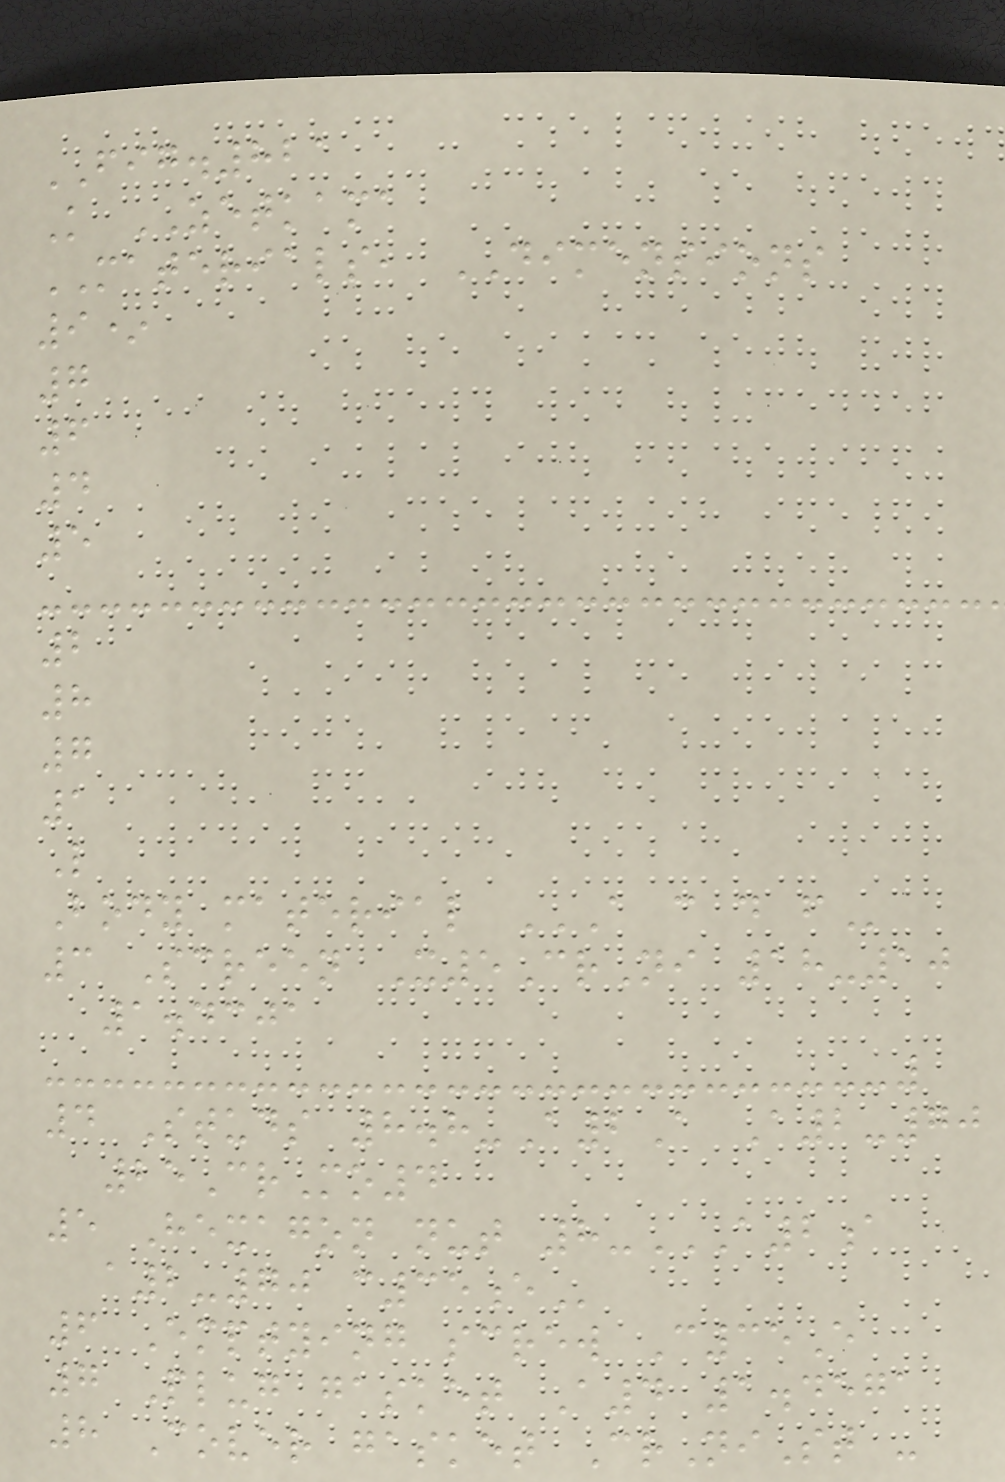FIG.821
K ZETKAMA
MATERIALS, DIMENSIONS
9*
7
6
4
5
2
8
7
1
L
Body material A C D F
3 Screen X5CrNi 18-10
1.4301
4 Studs 8.8-A2A A2-70
25CrMo4
5 Hexagon nut 8-A2A
A2-70 C35E
6 Emptying screw C35E
7 Plug gasket A4 1.4571
8 Cover gasket CrNiSt -
